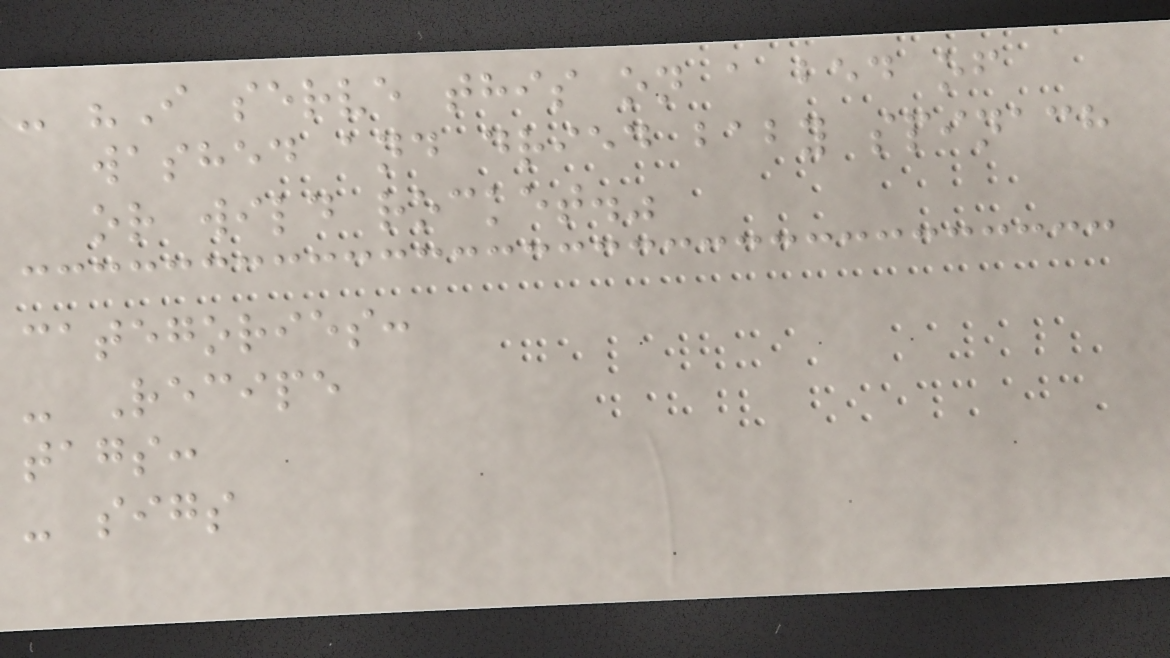- "I serve this on a bed of
washed and dried baby spinach
or wild rocket."
categories:
- Recipe
tags:
- sigs
